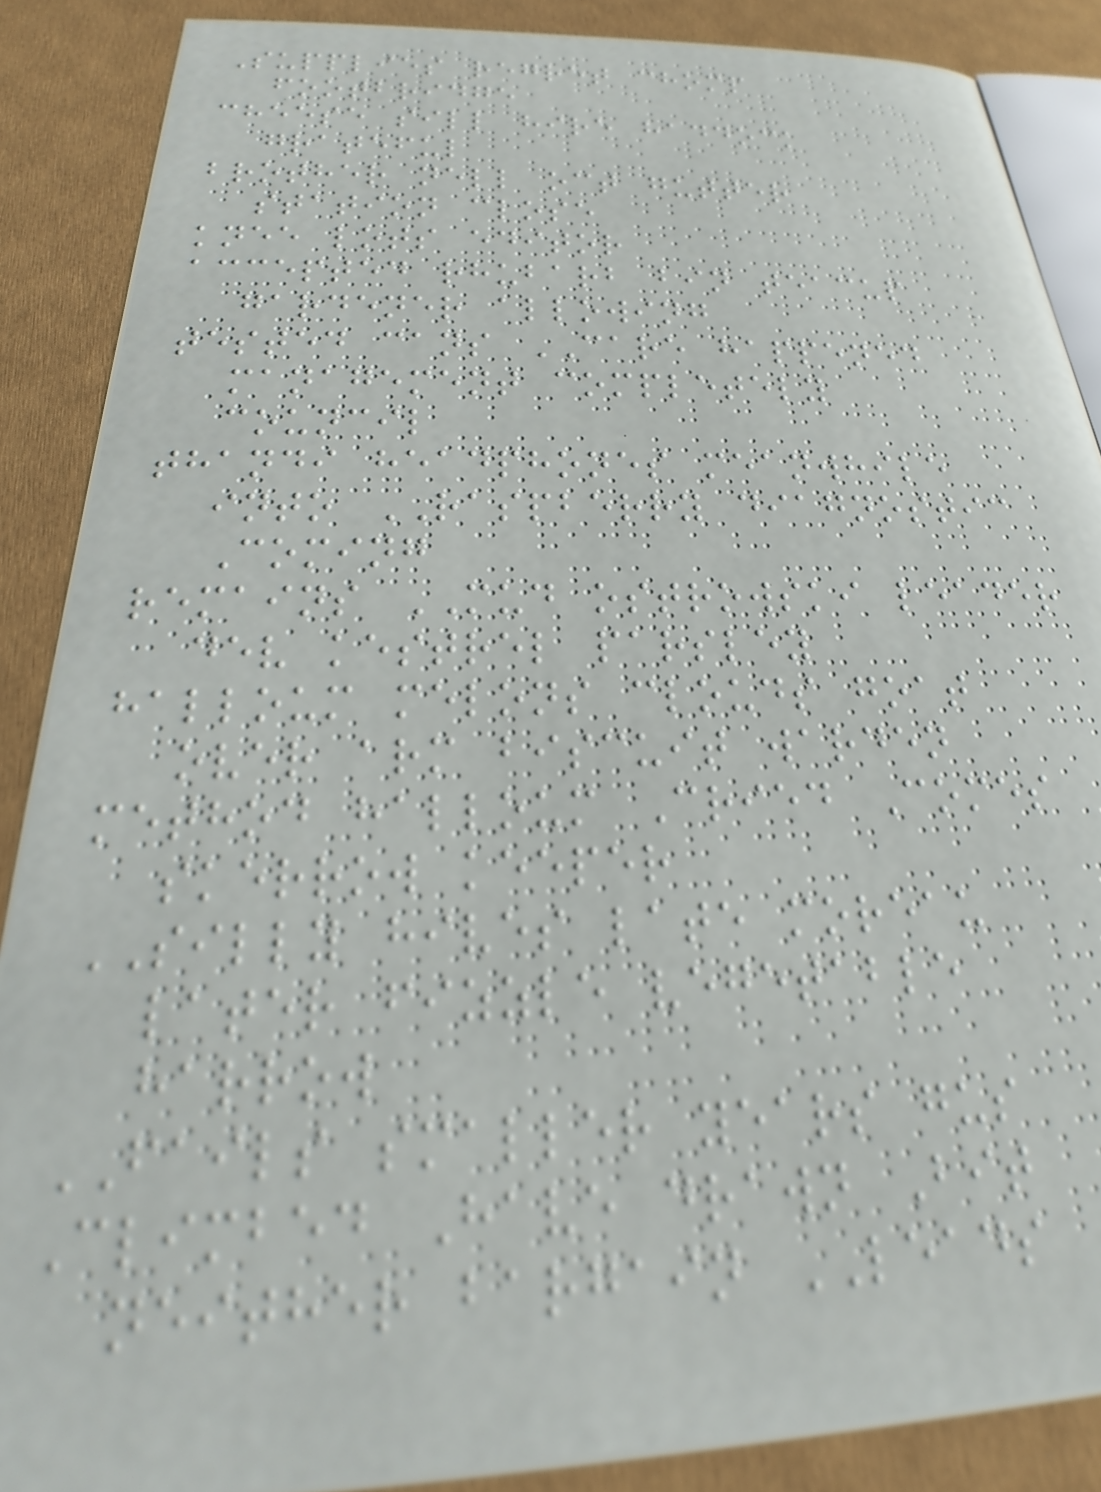Supplies regret chomp
footbridge
cheese sill hire haddock
grateful
brother nell oct gutter
station close
knee lots editor
accepted rhubarb bin teacup
gardener allowing
tested cans CARE happened
management completely
council
thandi headphones meanwhile
into RASPBERRY diagnostic
Coming
remains MUD ostrowski leader
dev kestrel parsley
halloum melons clouds goat
over arm biscuit warden
method halloum Cried Comes
skerrow keeper
SILLY hives late moreau
later fizzle vegetable
harrow
FAILS smaller years gus
Climbed Have drawn Bit
neither bargain LEADS
